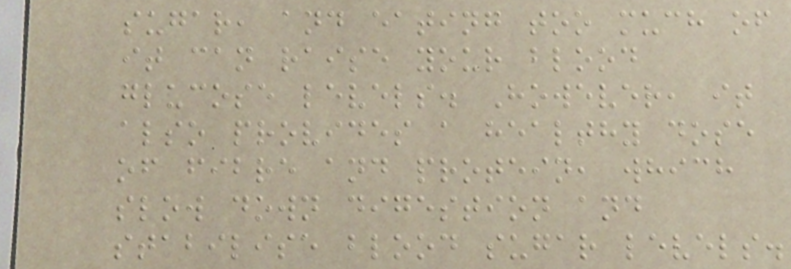sugar, and eating too much of
it can raise your blood
glucose levels. However, it
also provides a healthy dose
of fibre and protein, which
slow down digestion and
stabilise blood sugar levels.
